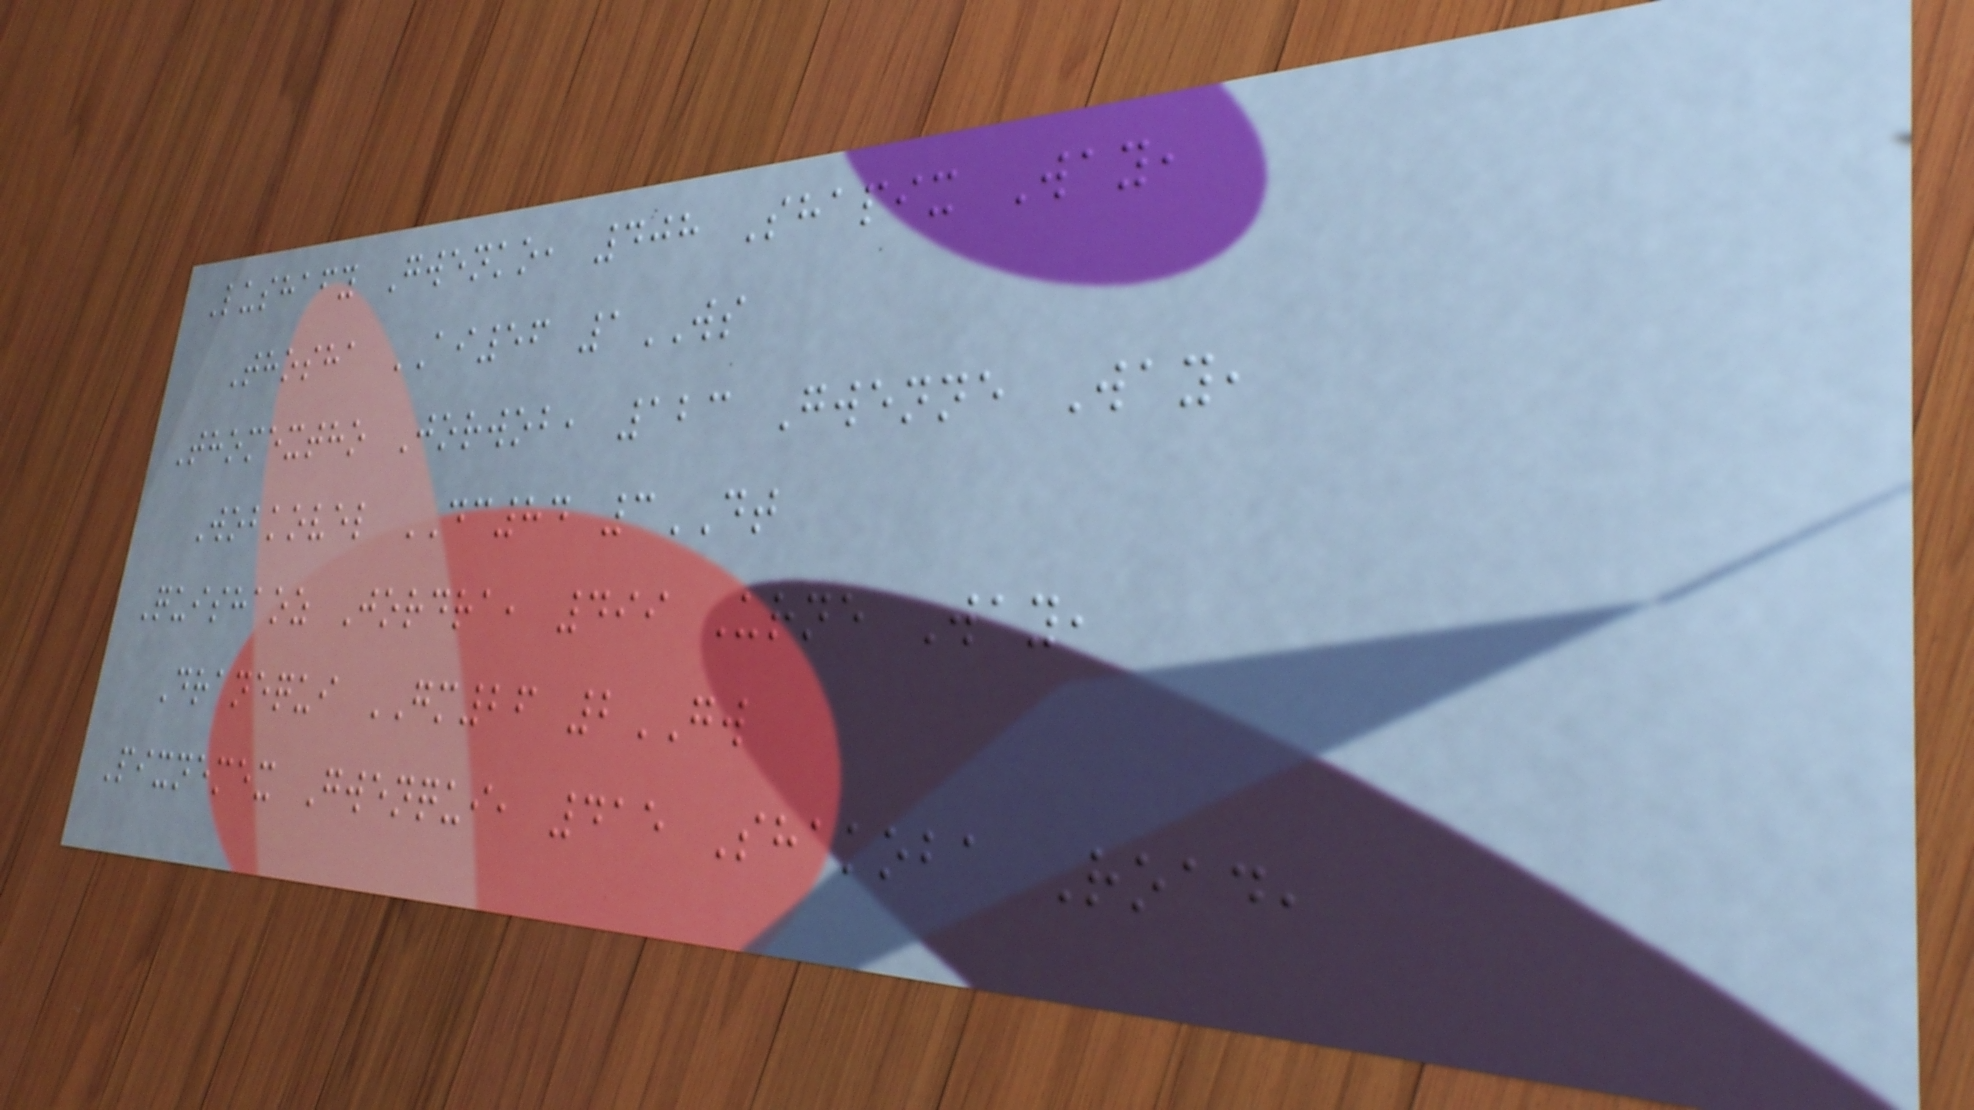Lushafy Gwenko, 408 Shapix Way,
Thosha AI56 1WS
Thomextho Jorwob, 123 Gwenne Way,
Wobkovel DC84 3DT
Quishaoz Jordra, 499 Urne Way,
Dranequi GM26 2GW
Pixnemex Gwenqui, 415 Shakoba Road,
